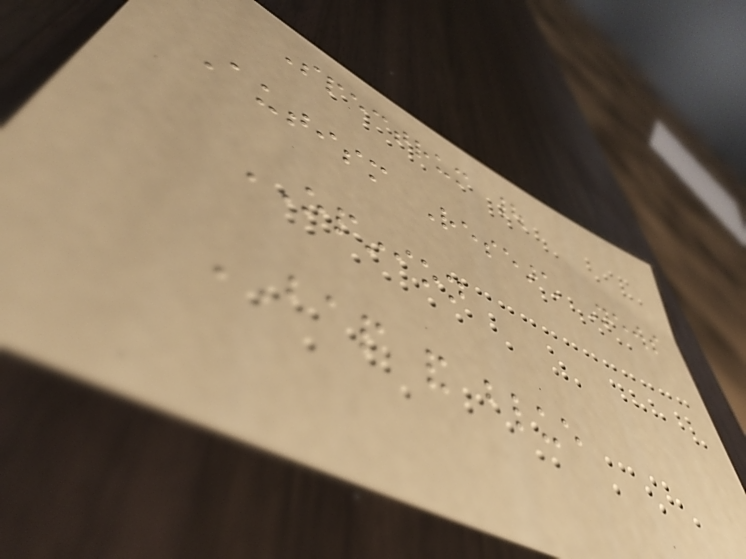Spectrum |
Autism Research News
OPINION
BAP and blue
